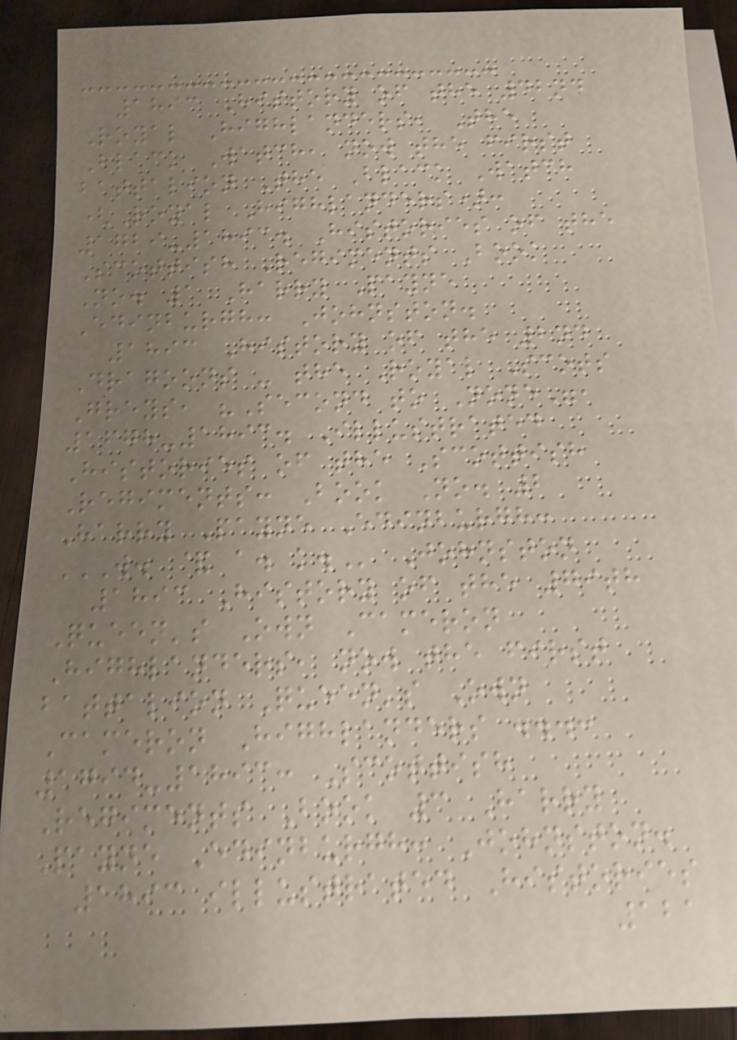1893 History of the 42nd
Royal Highlanders, The
Black Watch, now the first
battalion The Black Watch
(Royal Highlanders):
1729-1893. Histories of the
Scottish Regiments Book
No. 1 Harry Payne
Edinburgh: Johnston.
1893 History of the 2nd
Dragoons - the Royal Scots
Greys, "Second to None",
1678-1893. Illustrated
Histories of the Scottish
Regiments: Book No. 2
Harry Payne Edinburgh:
W. & A. K. Johnston
1893 History of the 79th
Queen's Own Cameron
Highlanders, now the first
battalion Queen's Own
Cameron Highlanders ...:
1794-1893: Scottish
Regiments Book 3 Harry
Payne Edinburgh: Johnston.
1893 illustrated Histories
121
